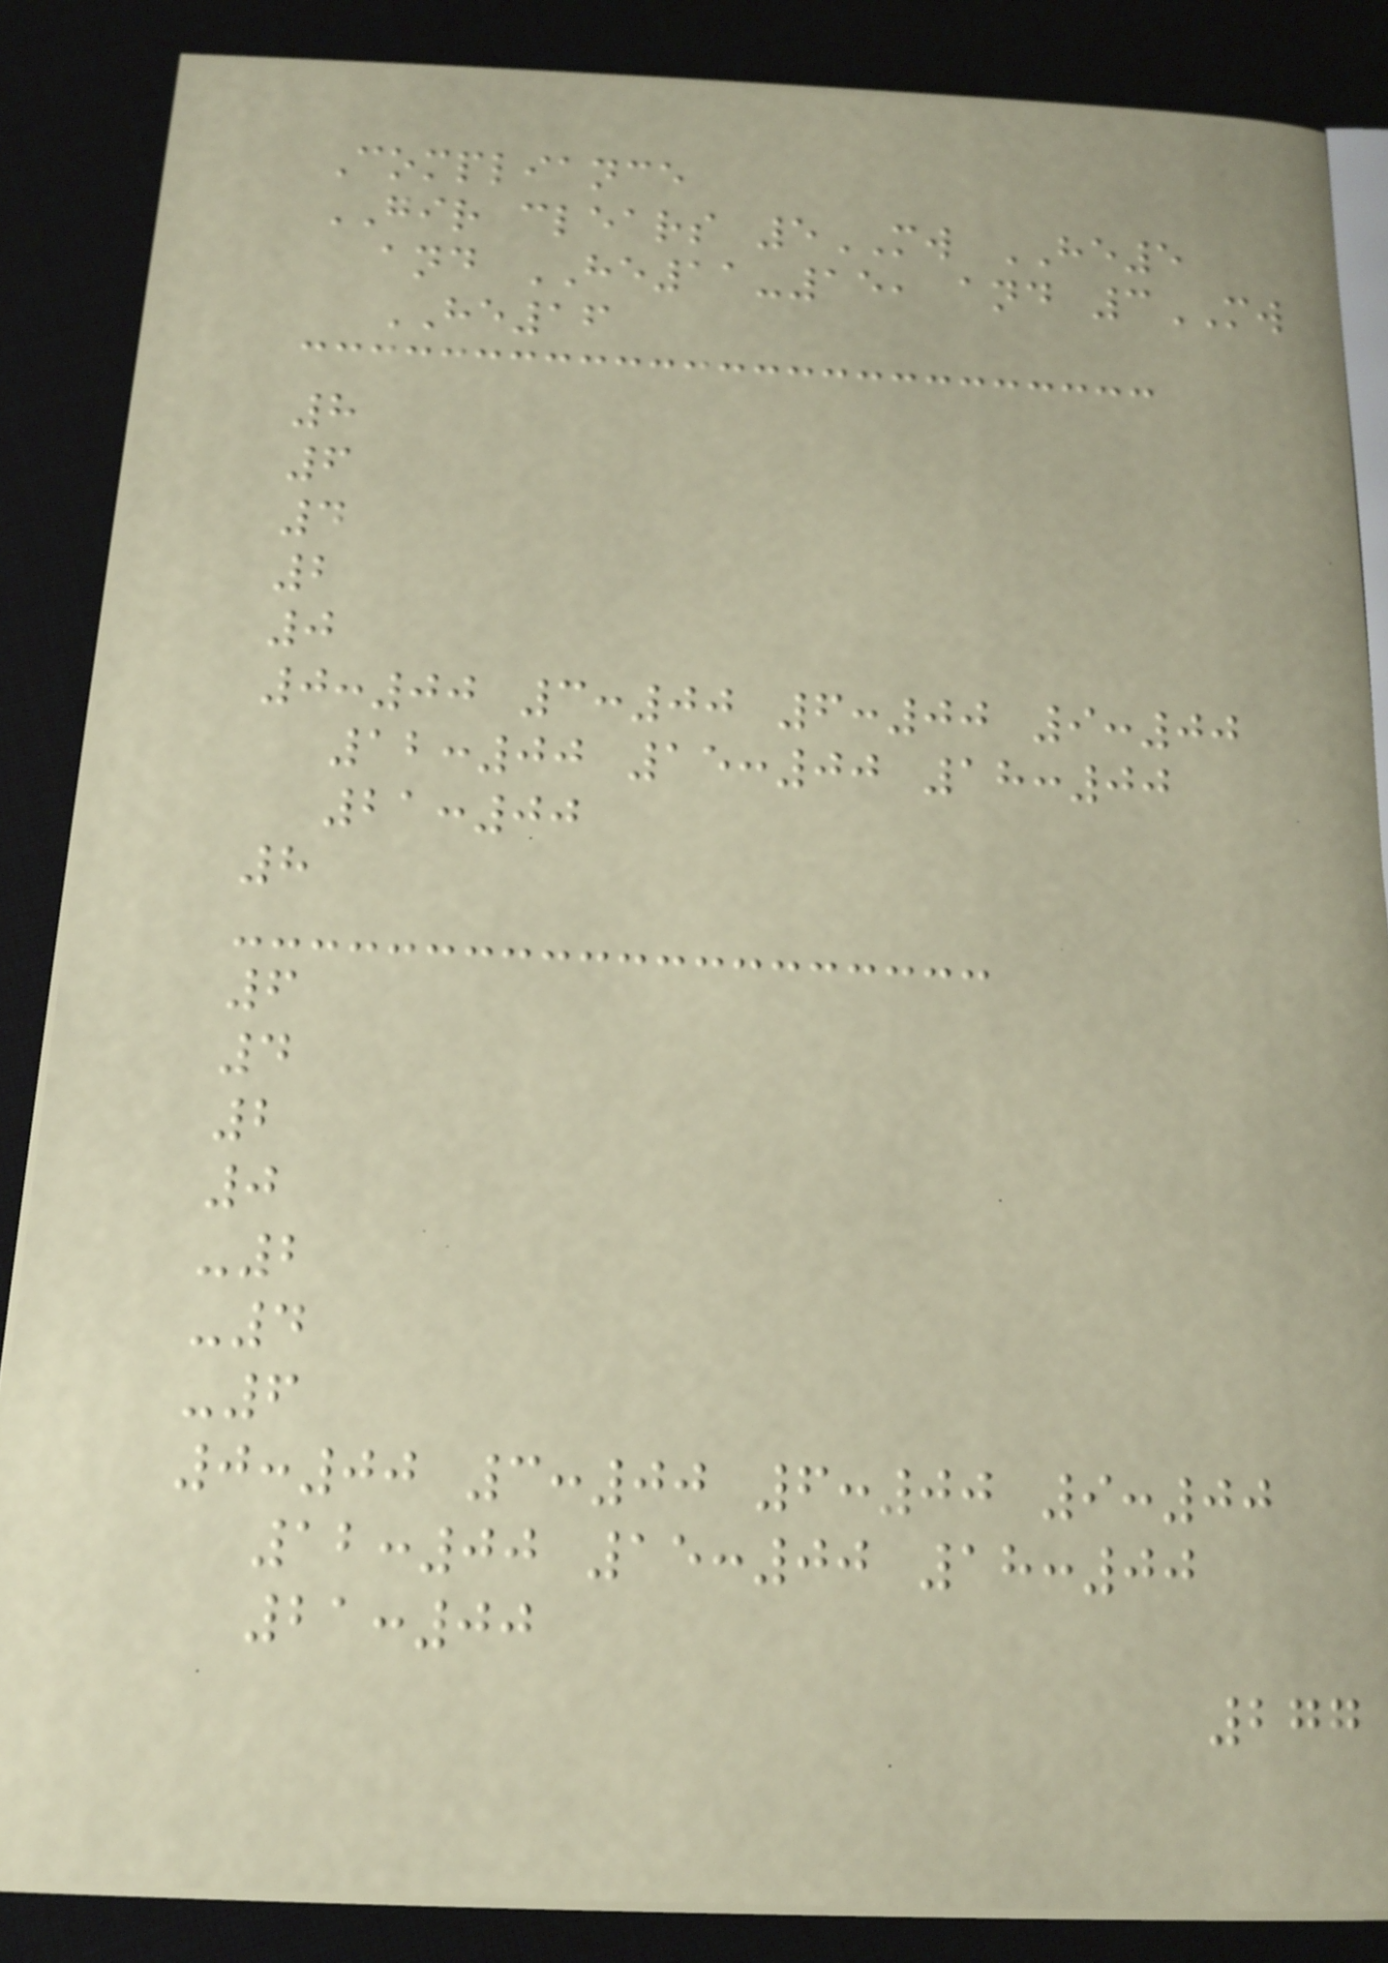Compliance
GIR clears 5MW HE5
and HE11-15, and 3MW
HE16
8
6
4
2
0
0:00 3:00 6:00 9:00
12:00 15:00 18:00
21:00
8
6
4
2
0
-2
-4
-6
0:00 3:00 6:00 9:00
12:00 15:00 18:00
21:00
277
